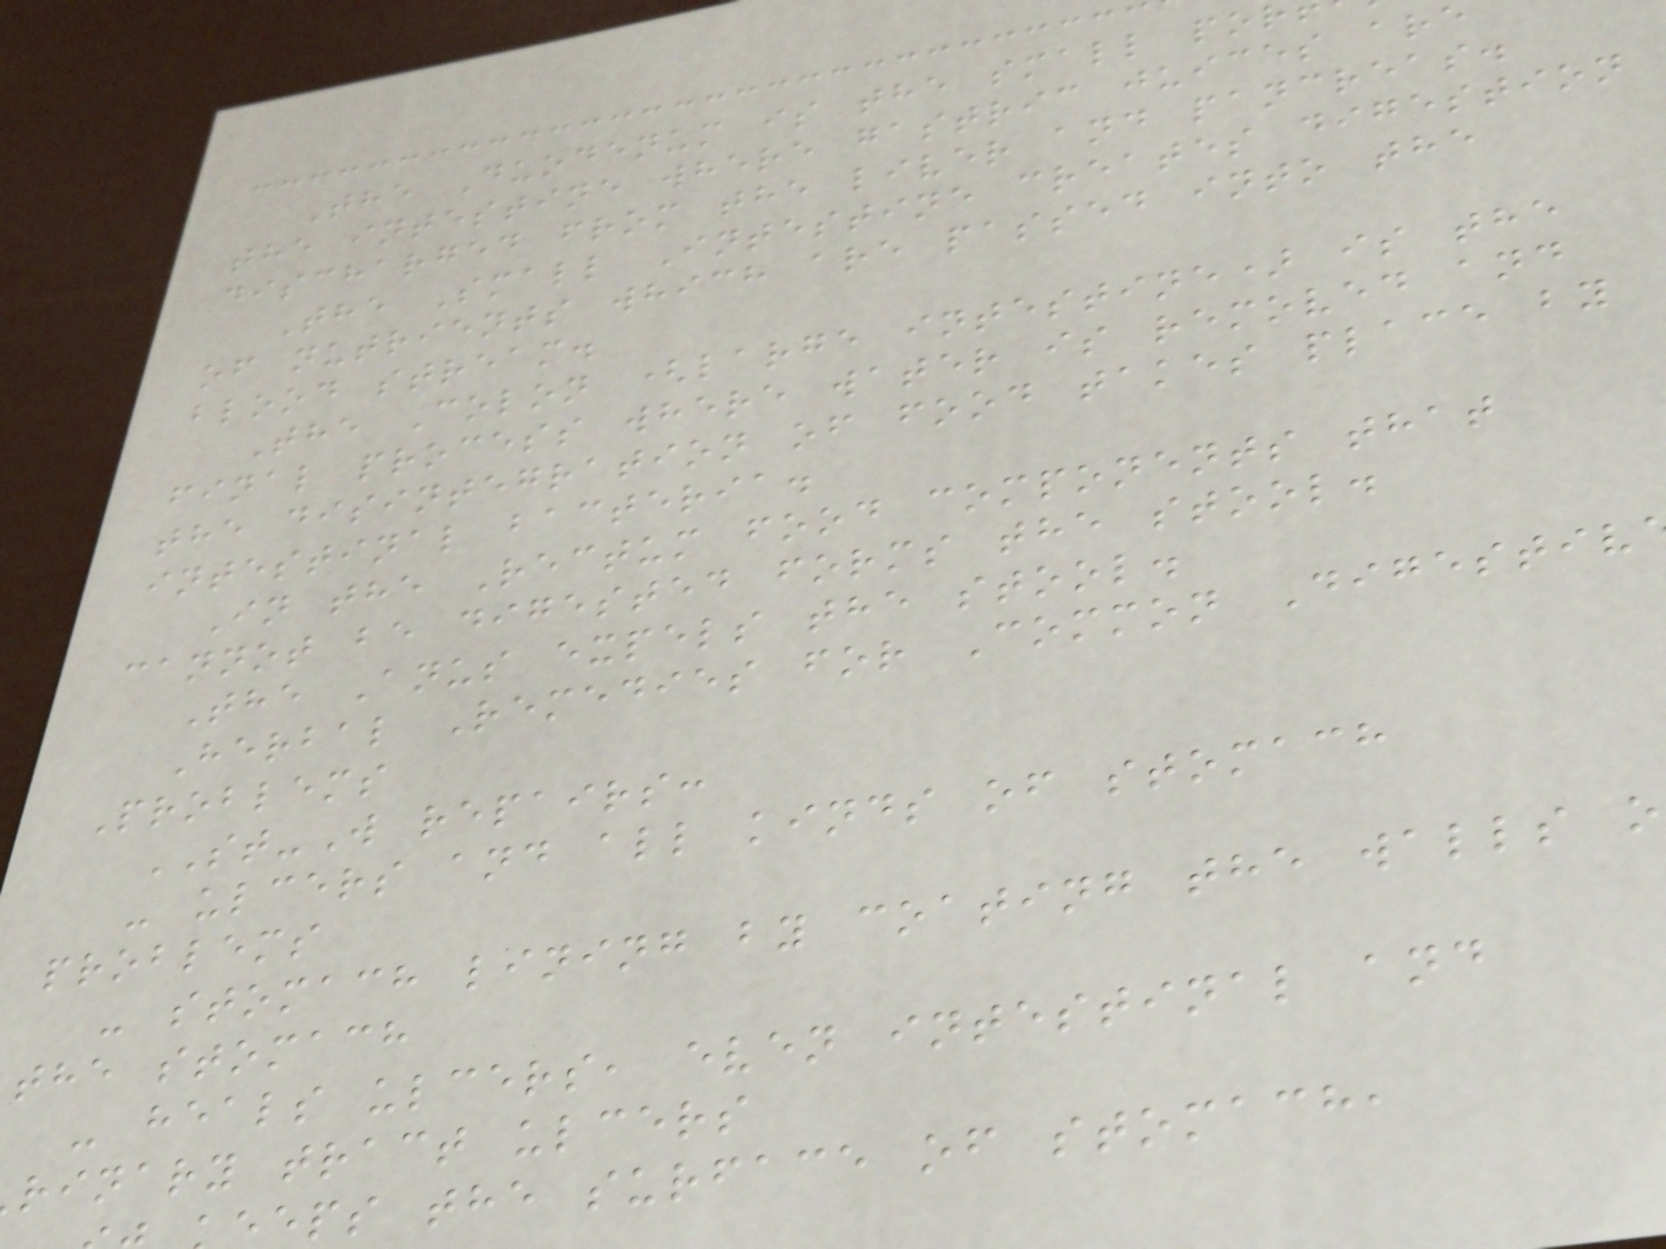The Duodenum is the small po
the intestine where gastric juices are
discharged from the liver and pancreas.
The Small Intestine creates digestion
of nutrients which are passed into the
blood stream.
The Colon (large intestine) is the
final process where water is removed and
the disintegration of food takes place by
intestinal bacteria.
In the Rectum food components that
cannot be digested forms the stool.
The Anus expels the stool.
Herbal Remedies for Common Digestiv
Problems
ST-W repairs:
- ulcers and all kinds of stomach
problems
- stomach lining by coating the walls o
the stomach
- heals ulcers, even intestinal and
rinary tract ulcers
eps the surface of stomach,
